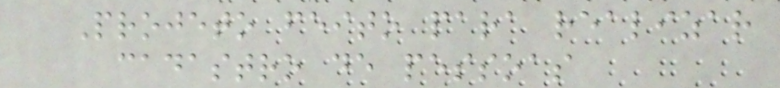Projeto feito para realizar
cadastro de pessoas
